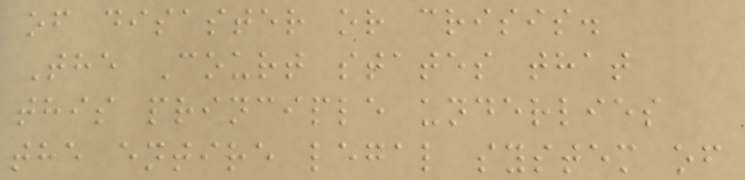of disaster or crisis.
The Court states that
this principle underlies
the entire legal system of
